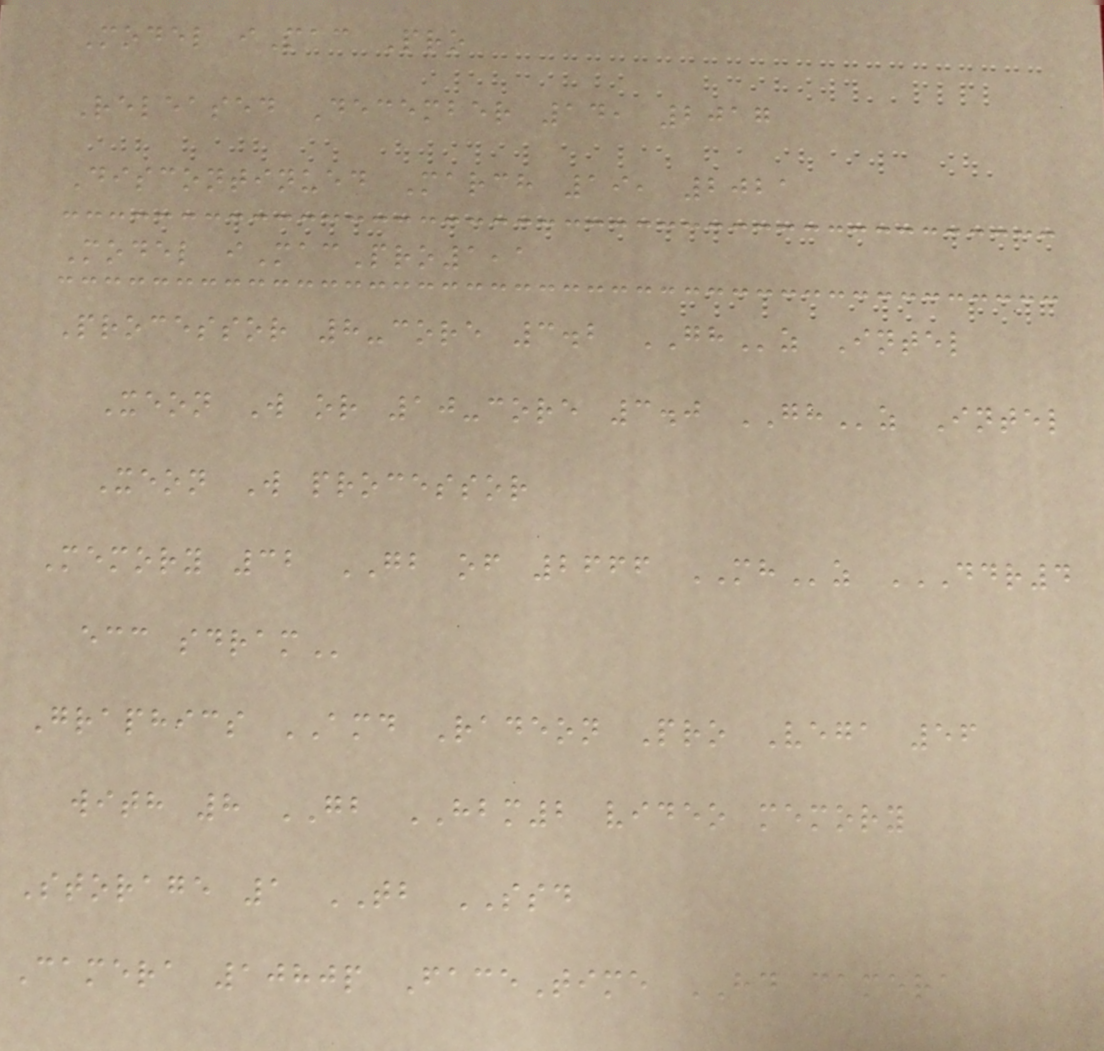Model iMac Pro
Released December 14, 2017
Discontinued March 19, 2021
Model iMacPro1,1
Processor 8-core 3.2 GHz Intel
Xeon W or 10-core 3.0 GHz Intel
Xeon W processor
Memory 32 GB of 2666 MHz DDR4
ECC SDRAM
Graphics AMD Radeon Pro Vega 56
with 8 GB HBM2 video memory
Storage 1 TB SSD
Camera 1080p FaceTime HD camera
